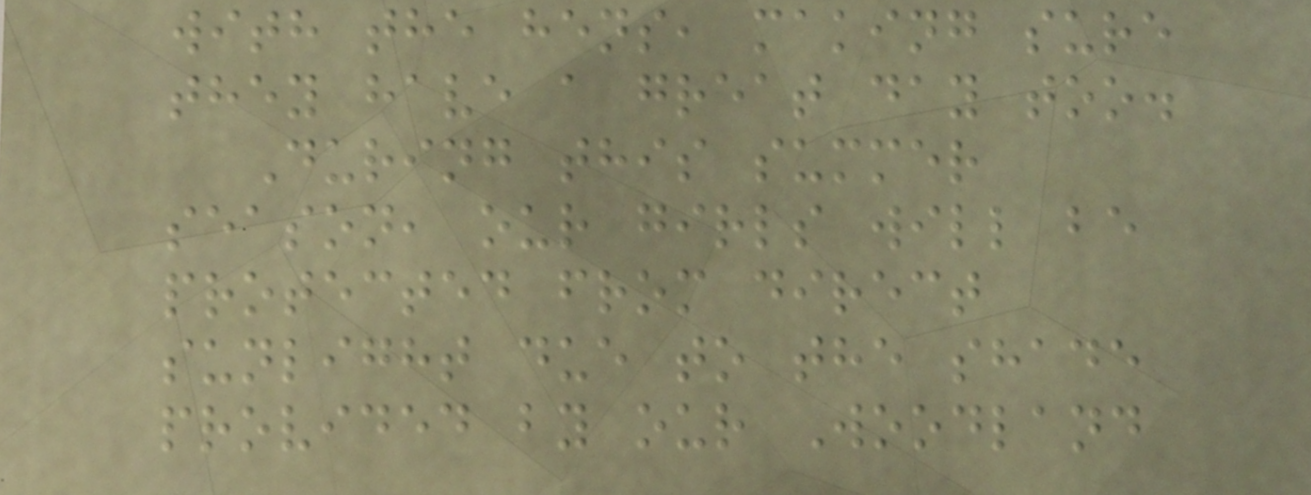with the hens, making sure
they have a great day too.
During this summer
season, our girls will be
protected from direct
sunlight due to the shade
provided by our Woodland
